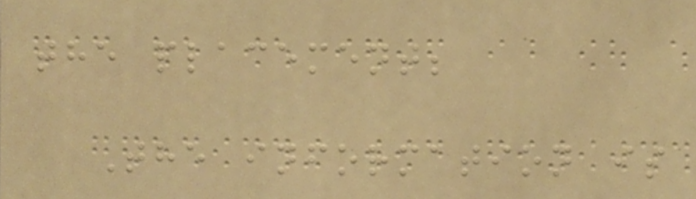the placement;
The information is
